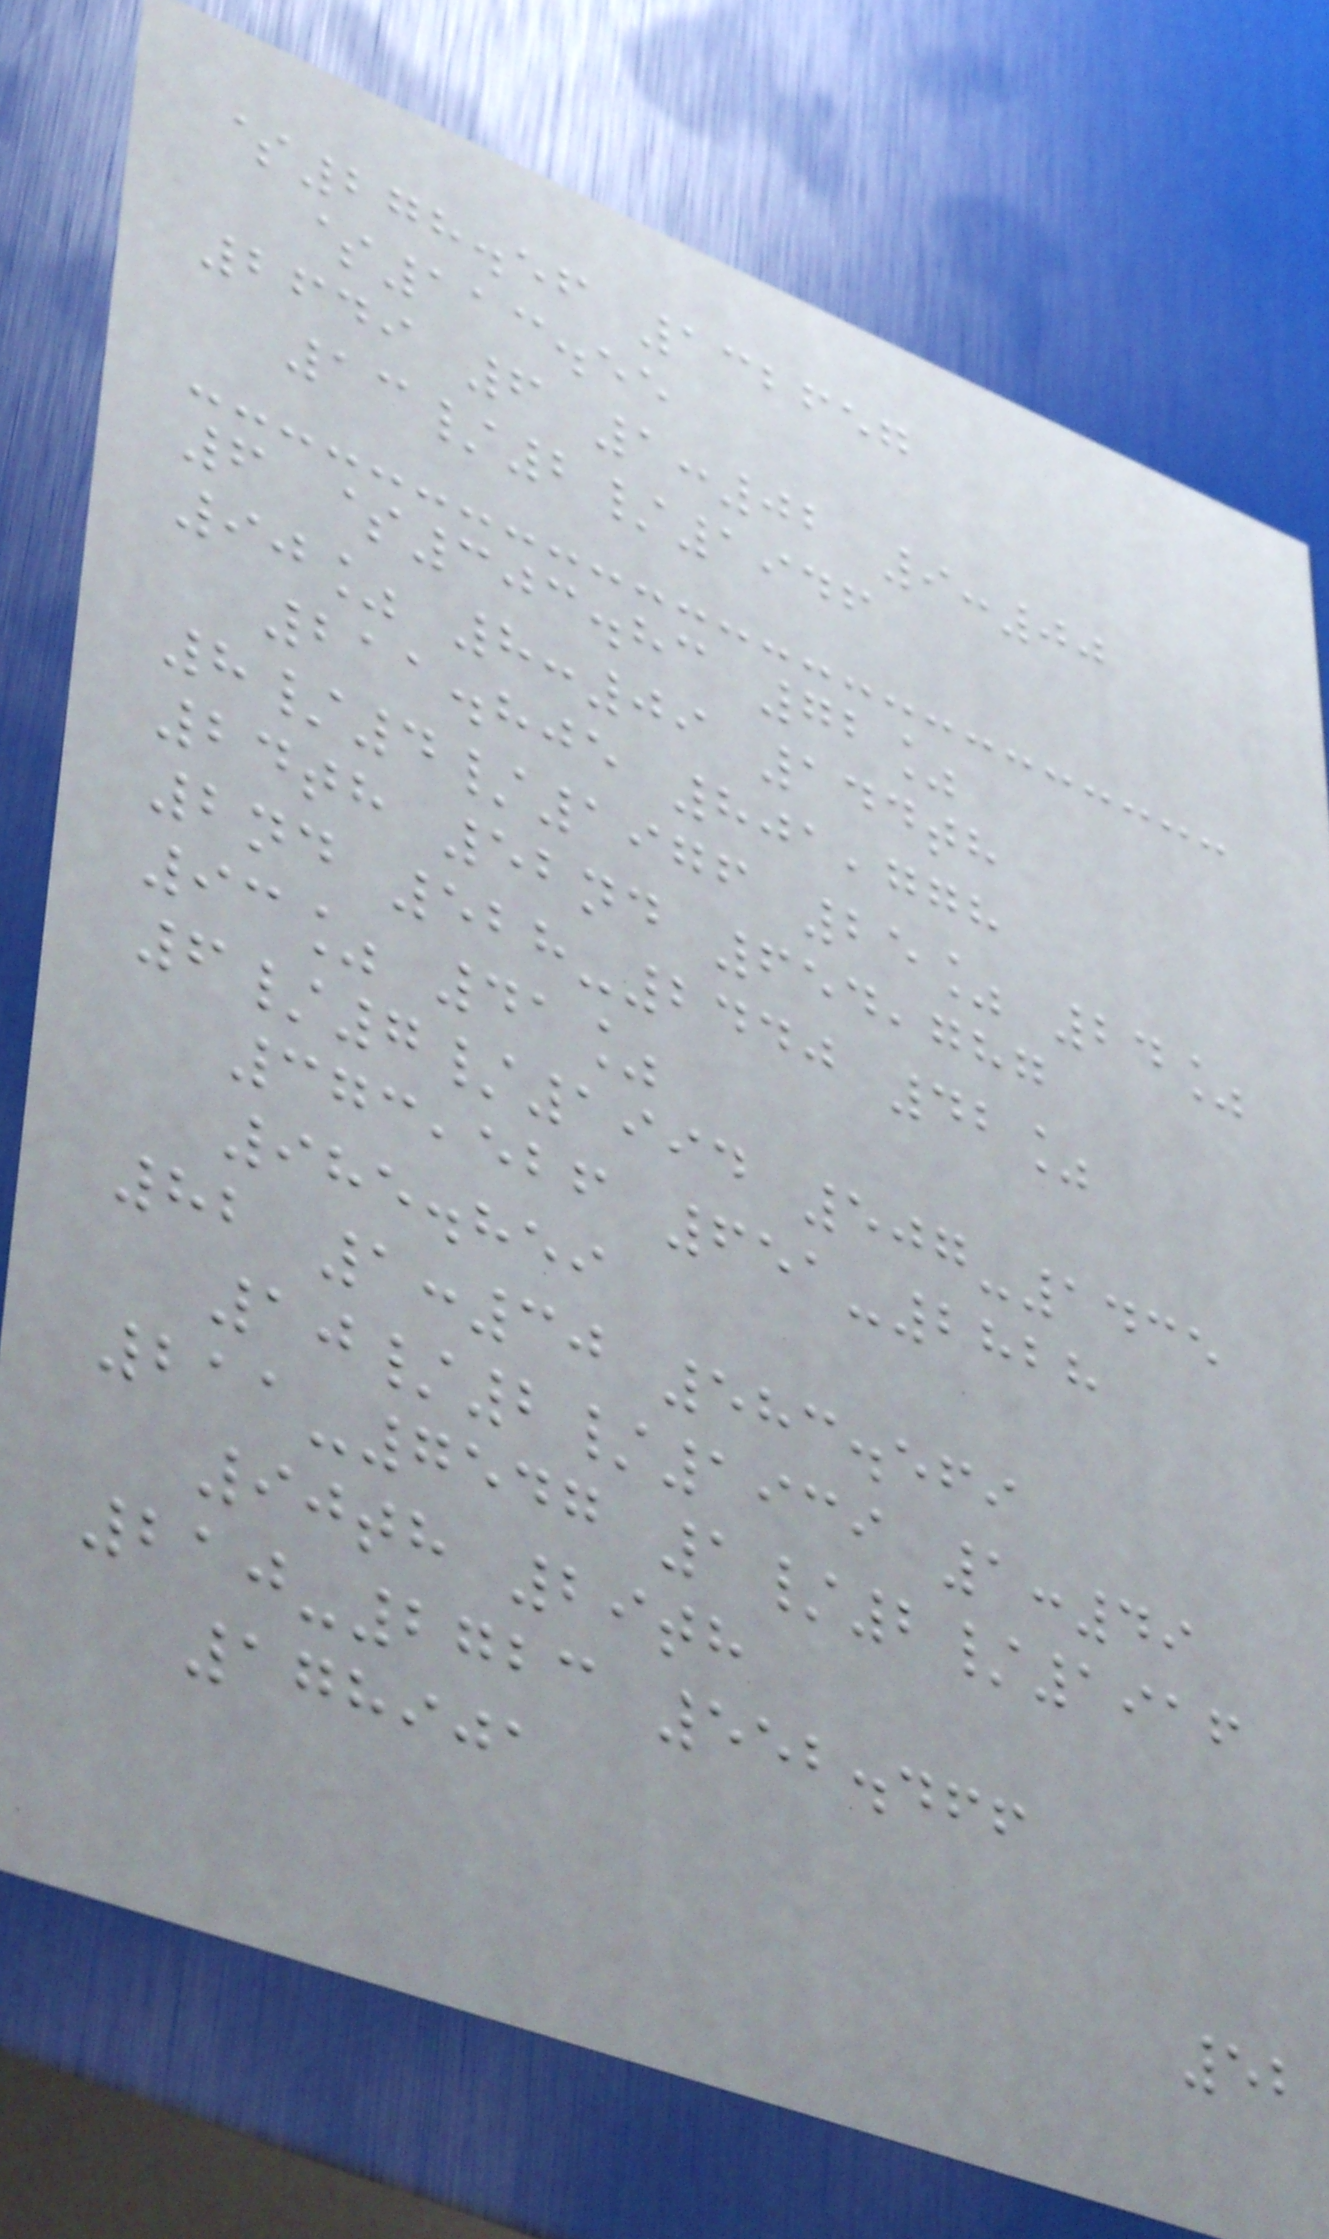$278.56 132657
$113.55
2649 6 1:02 9:00
13/2/1946
6 $303.83 72%
90% 8:09 144th
211.805 801,778
8/4/1976 25% 24%
24th 52nd 654,787
2nd 528-2440 42%
93% 41%
6/7/1994 507-1435
373,526 651-2828
985.859
82 1:30 583.569
10/2/1939 1:49
211-7547 1/2/1916
90th 29th
210-2723 552.466
178901
52
